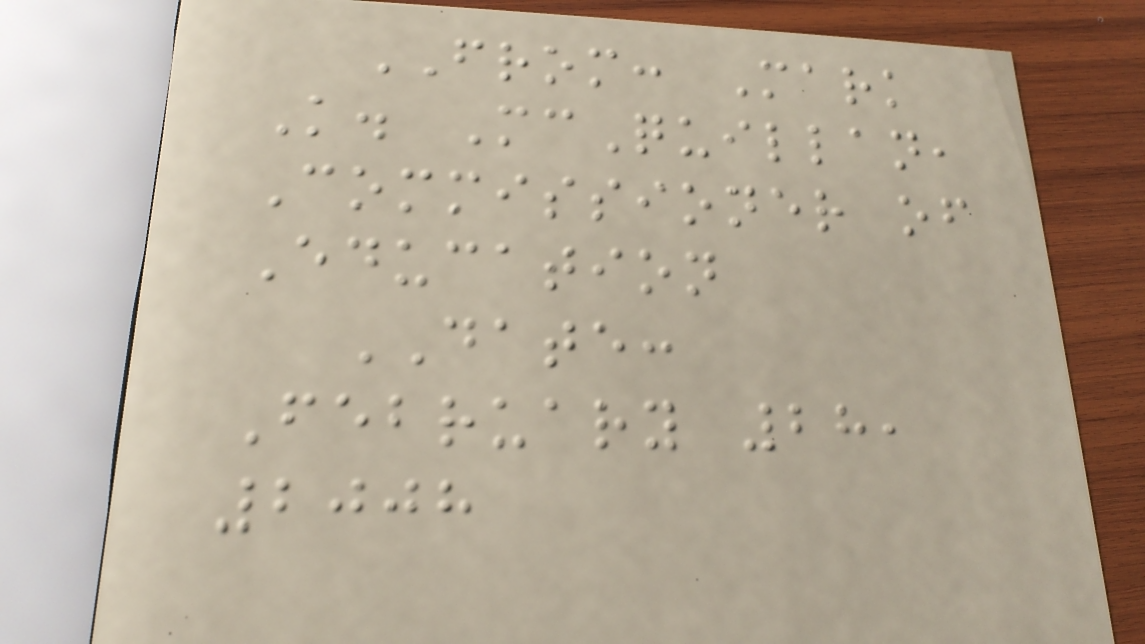FROM: Mark
K. McQuillan,
Commissioner of
Education
DATE:
February 28,
2008
